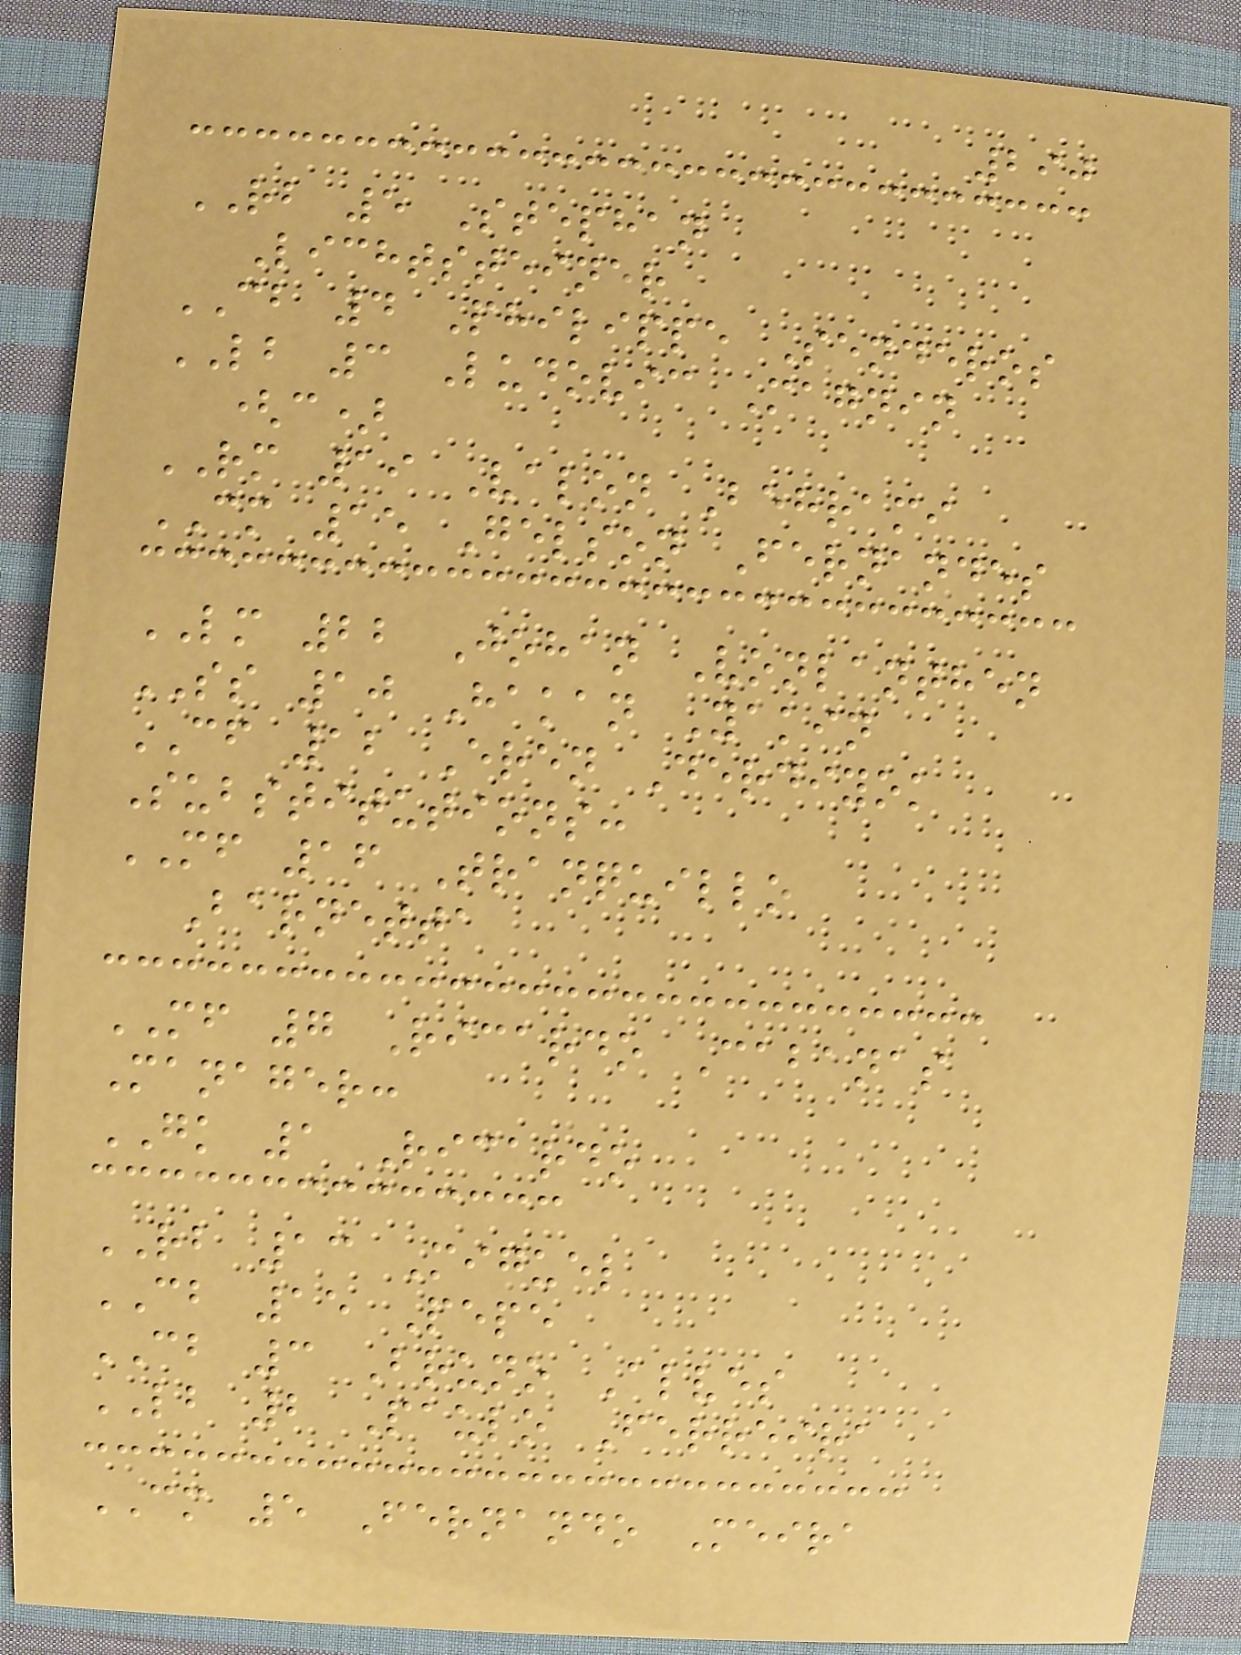290
RB 5 Stephan
Lichtsteiner
CB 4 Philippe Senderos
LB 3 Ludovic Magnin
(c)
RM 19 Valon Behrami
CM 15 Gelson Fernandes
LM 22 Johan Vonlanthen
SS 10 Hakan Yakin
CF 12 Eren Derdiyok
Substitutions:
MF 16 Tranquillo
Barnetta
MF 7 Ricardo Cabanas
Manager:
GK 1 Ricardo
RB 13 Miguel
CB 15 Pepe
CB 3 Bruno Alves
LB 2 Paulo Ferreira
CM 5 Fernando Meira
